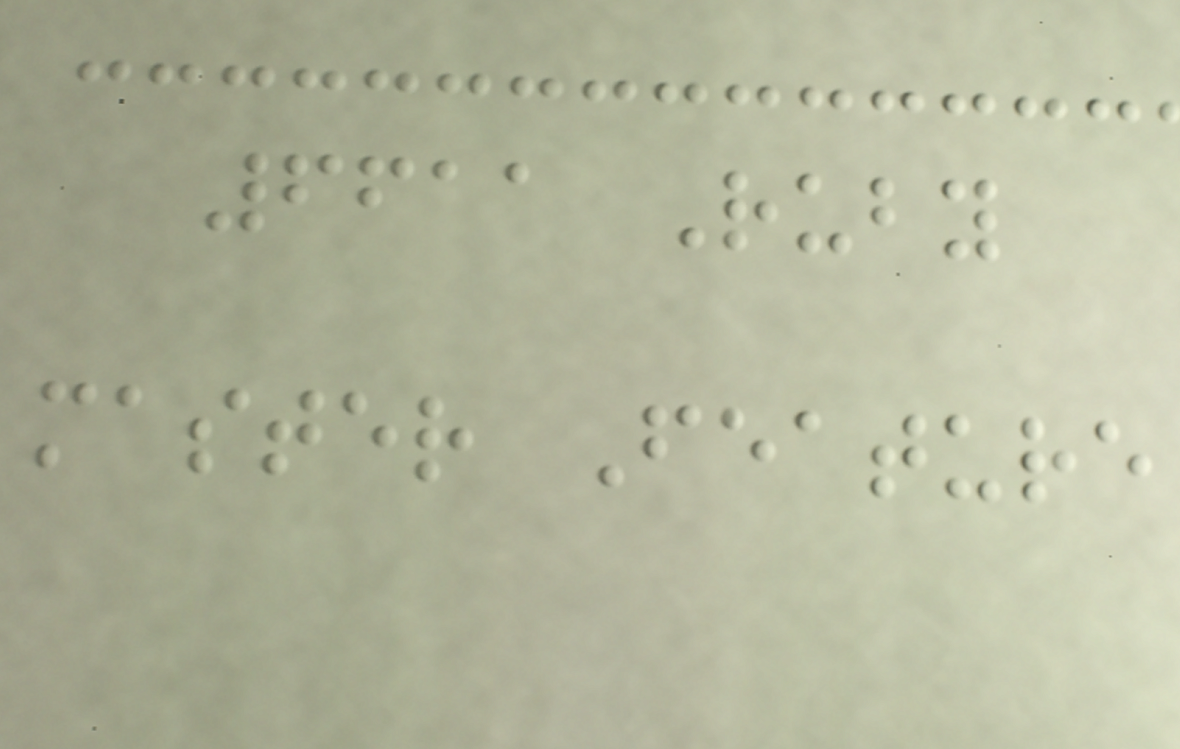6611 Ruby
master Feature
